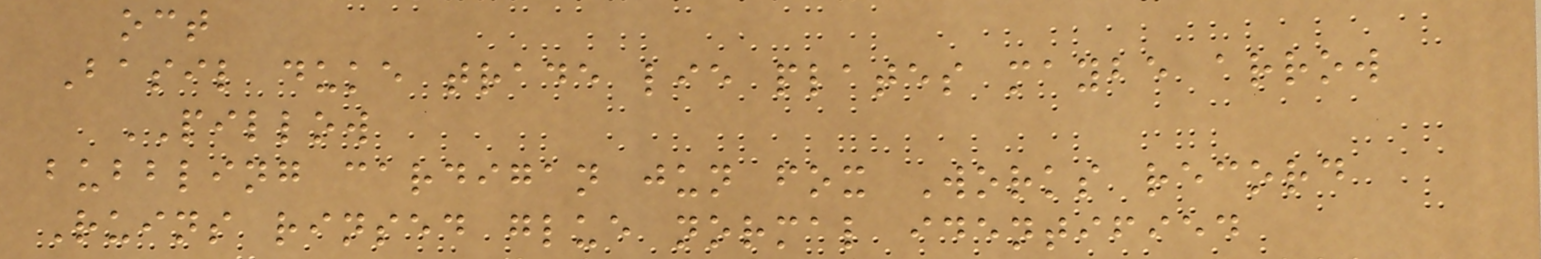oct
Basil duke trade lie plates maybe arrow
PILLOW
bubbling cardigan jun fox Works record
Ruins rinsed glue normal identified
